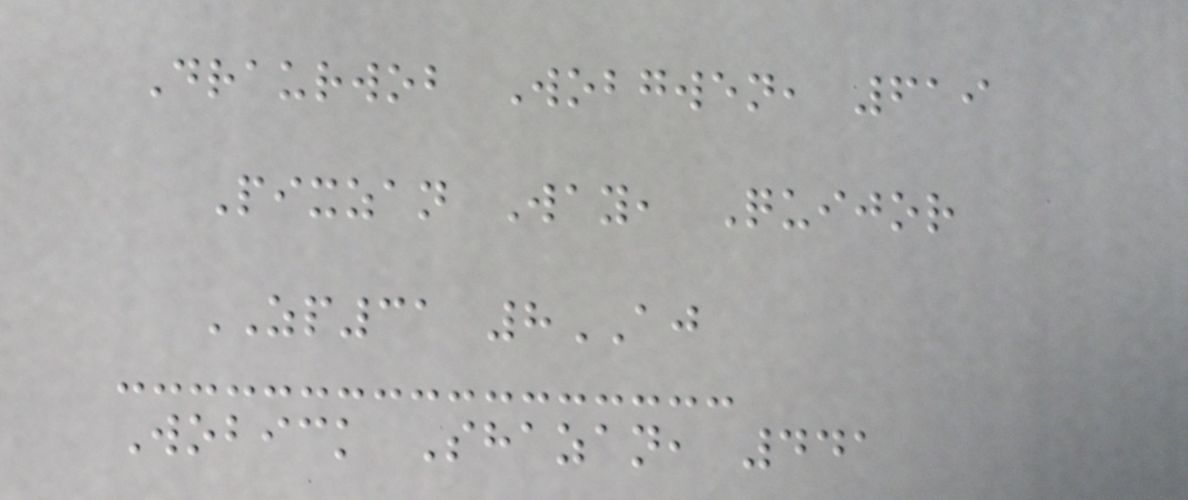Draurwob Wobgwen, 619
Pixzan Way, Quijor
ZP31 8AJ
Wobick Shazan, 441
